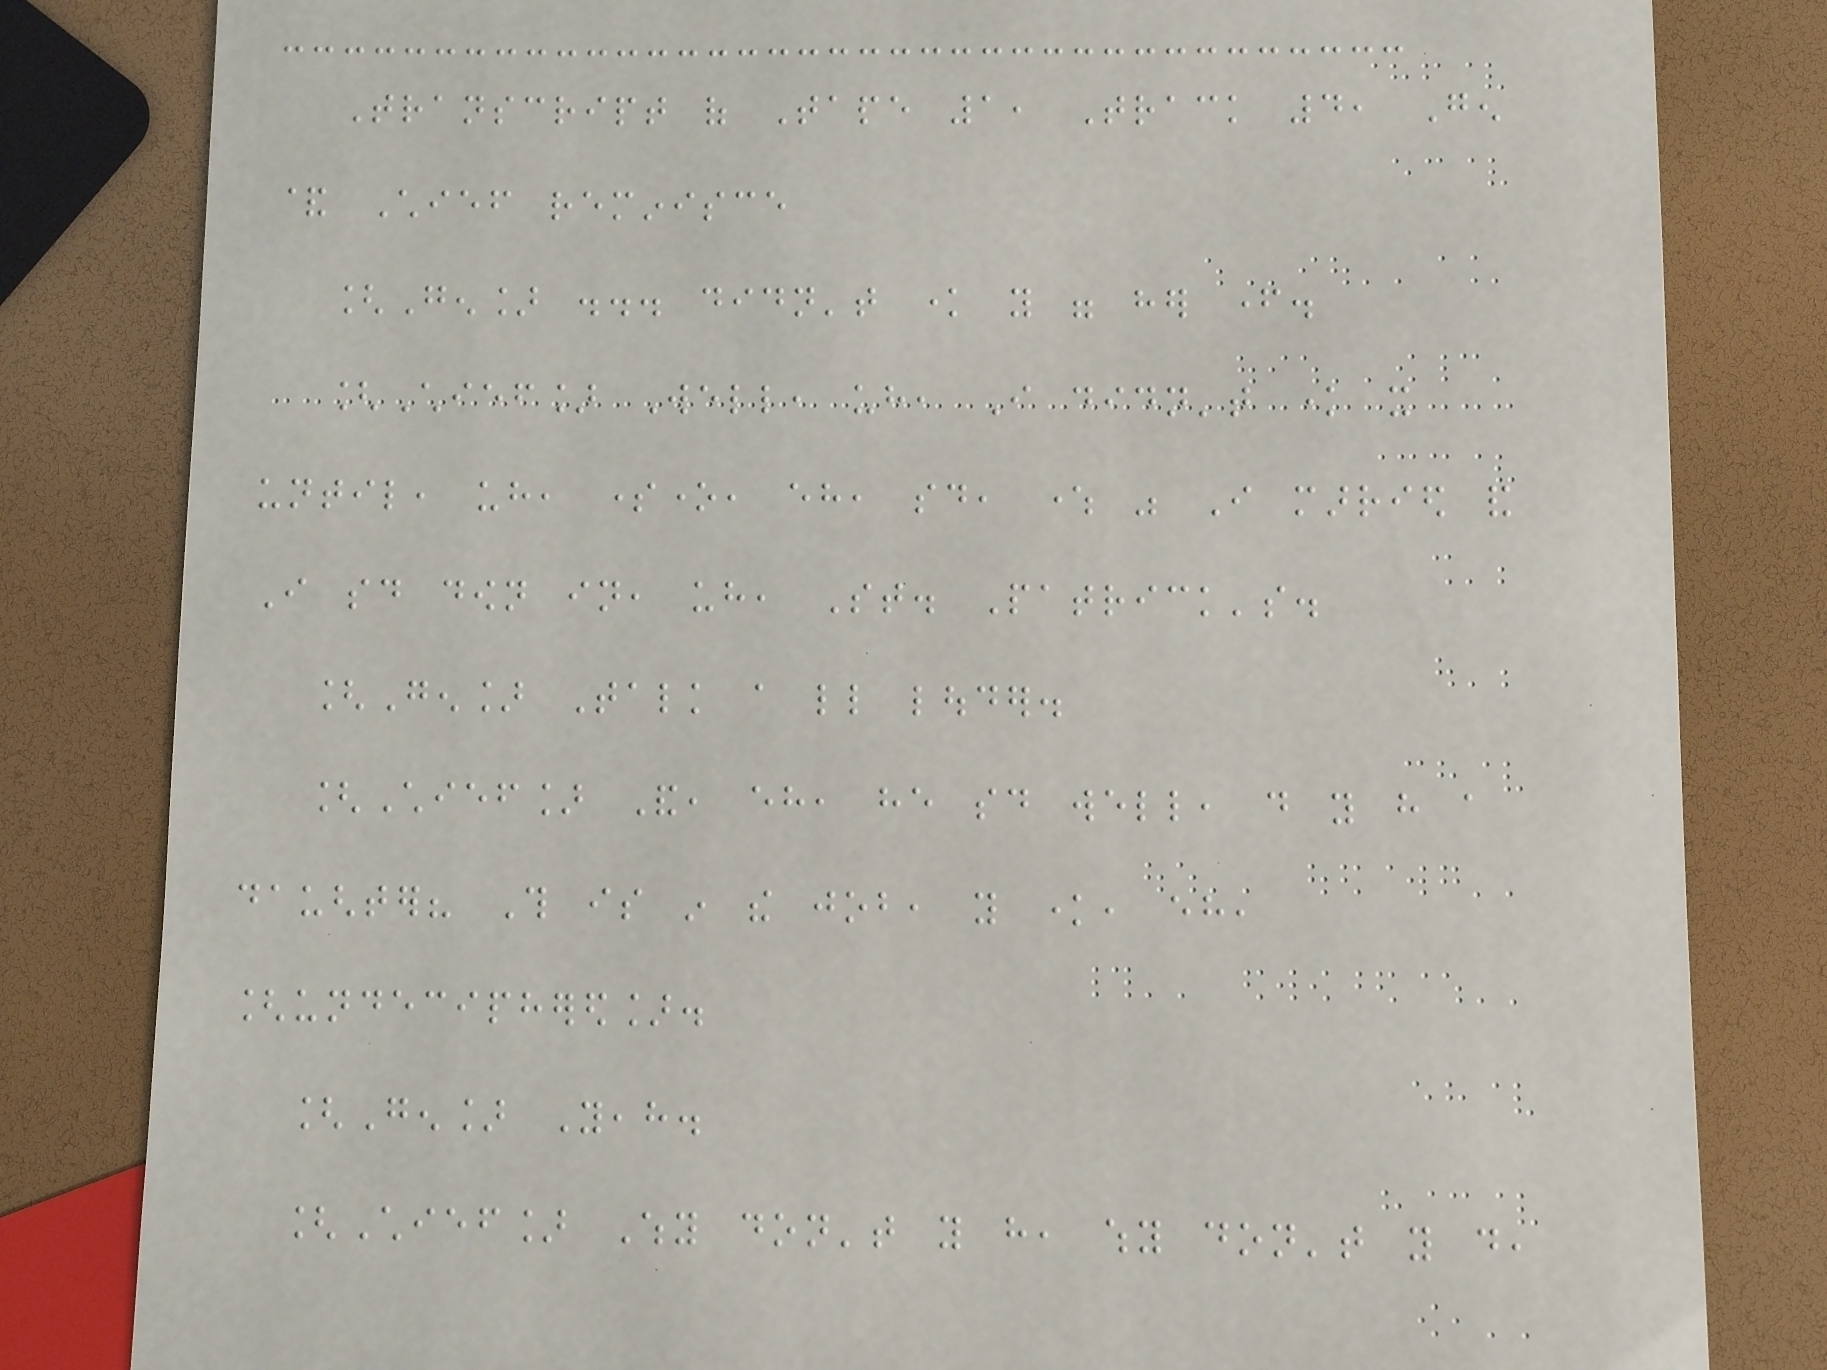Transcript of Tape 1, Track 4, Gen
& Chief reminisce
[Gen] ... didn't know you were her father.
[Chief] Well, uh, I didn't know it
until, uh, someone, eh, said, where was I married and
I said down in, uh, St. Patrick's.
[Gen] Talk a little louder.
[Chief] And, eh, he said well, do you have a
daughter? This is in the job, you know, eh,
[undeciphered].
[Gen] Yeah.
[Chief] Why don't you have, why don't you do,
